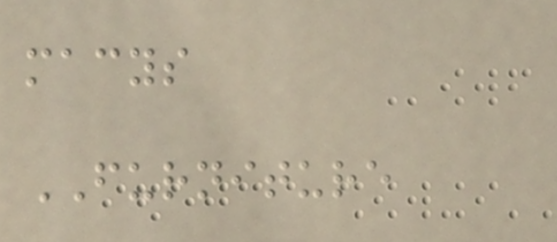macys
FURNITURE
